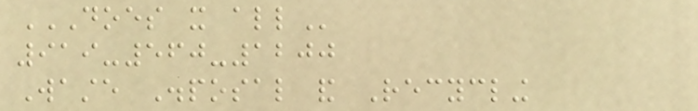DOES IT ALL
919-560-1200
Waste Disposal and Recycling
